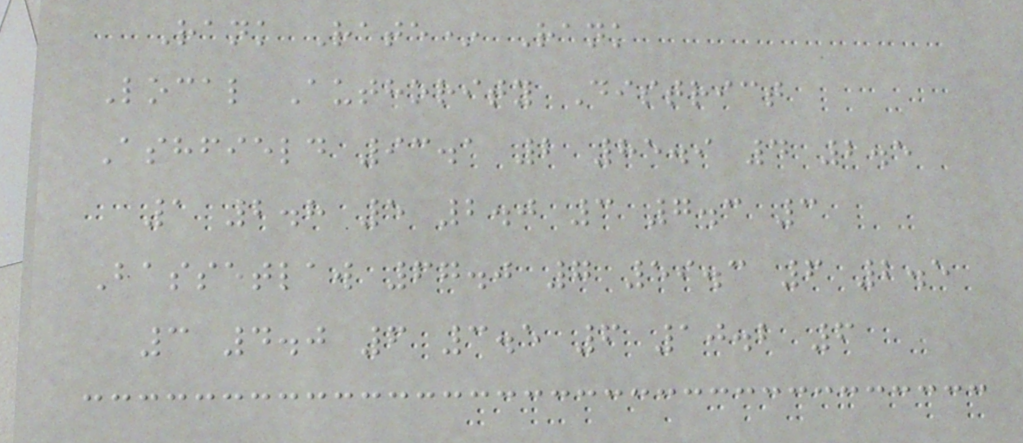Rank Rate* Rank
Local Authority District
Ashfield 93.1 2 85.9 4 2.5
1 2.8 5 2.0 3 7.3 3
Bassetlaw 67.0 7 59.3 6 2.5
3 4.0 6 3.5 6 10.2 6
